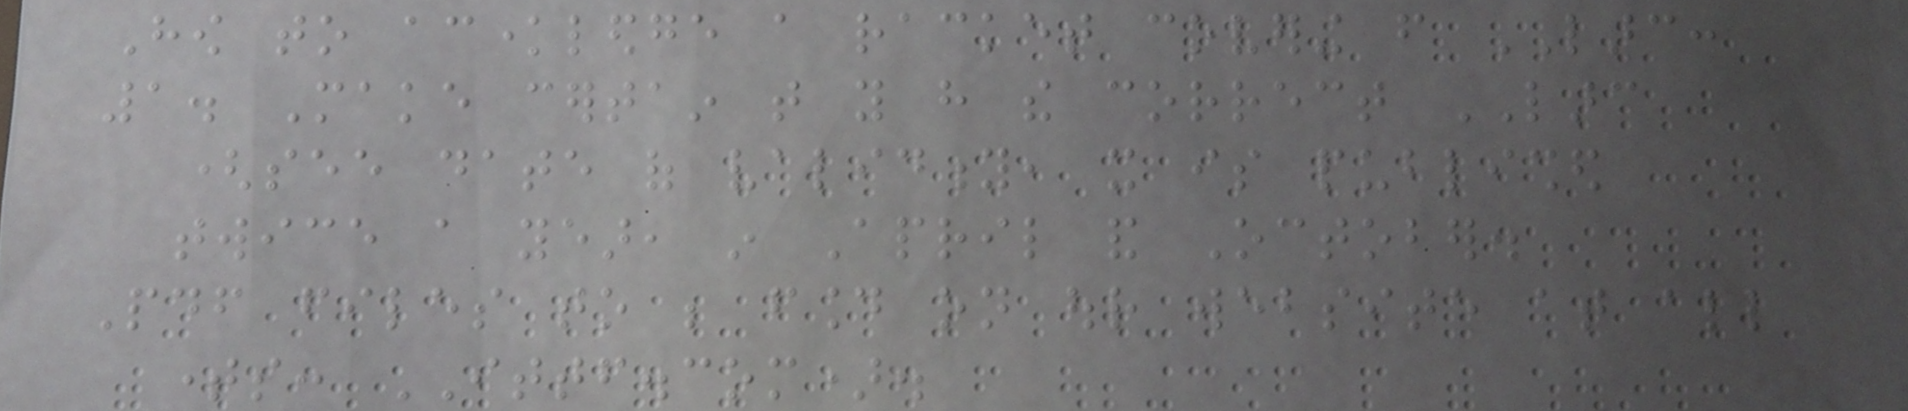How to acknowledge a racket covering from LARC:
1. Make certain that you have the correct LARC
(see date of validity, it is published
twice a year, in April and October.
Pdf files to be found on our website at all
times: ITTF.com).
